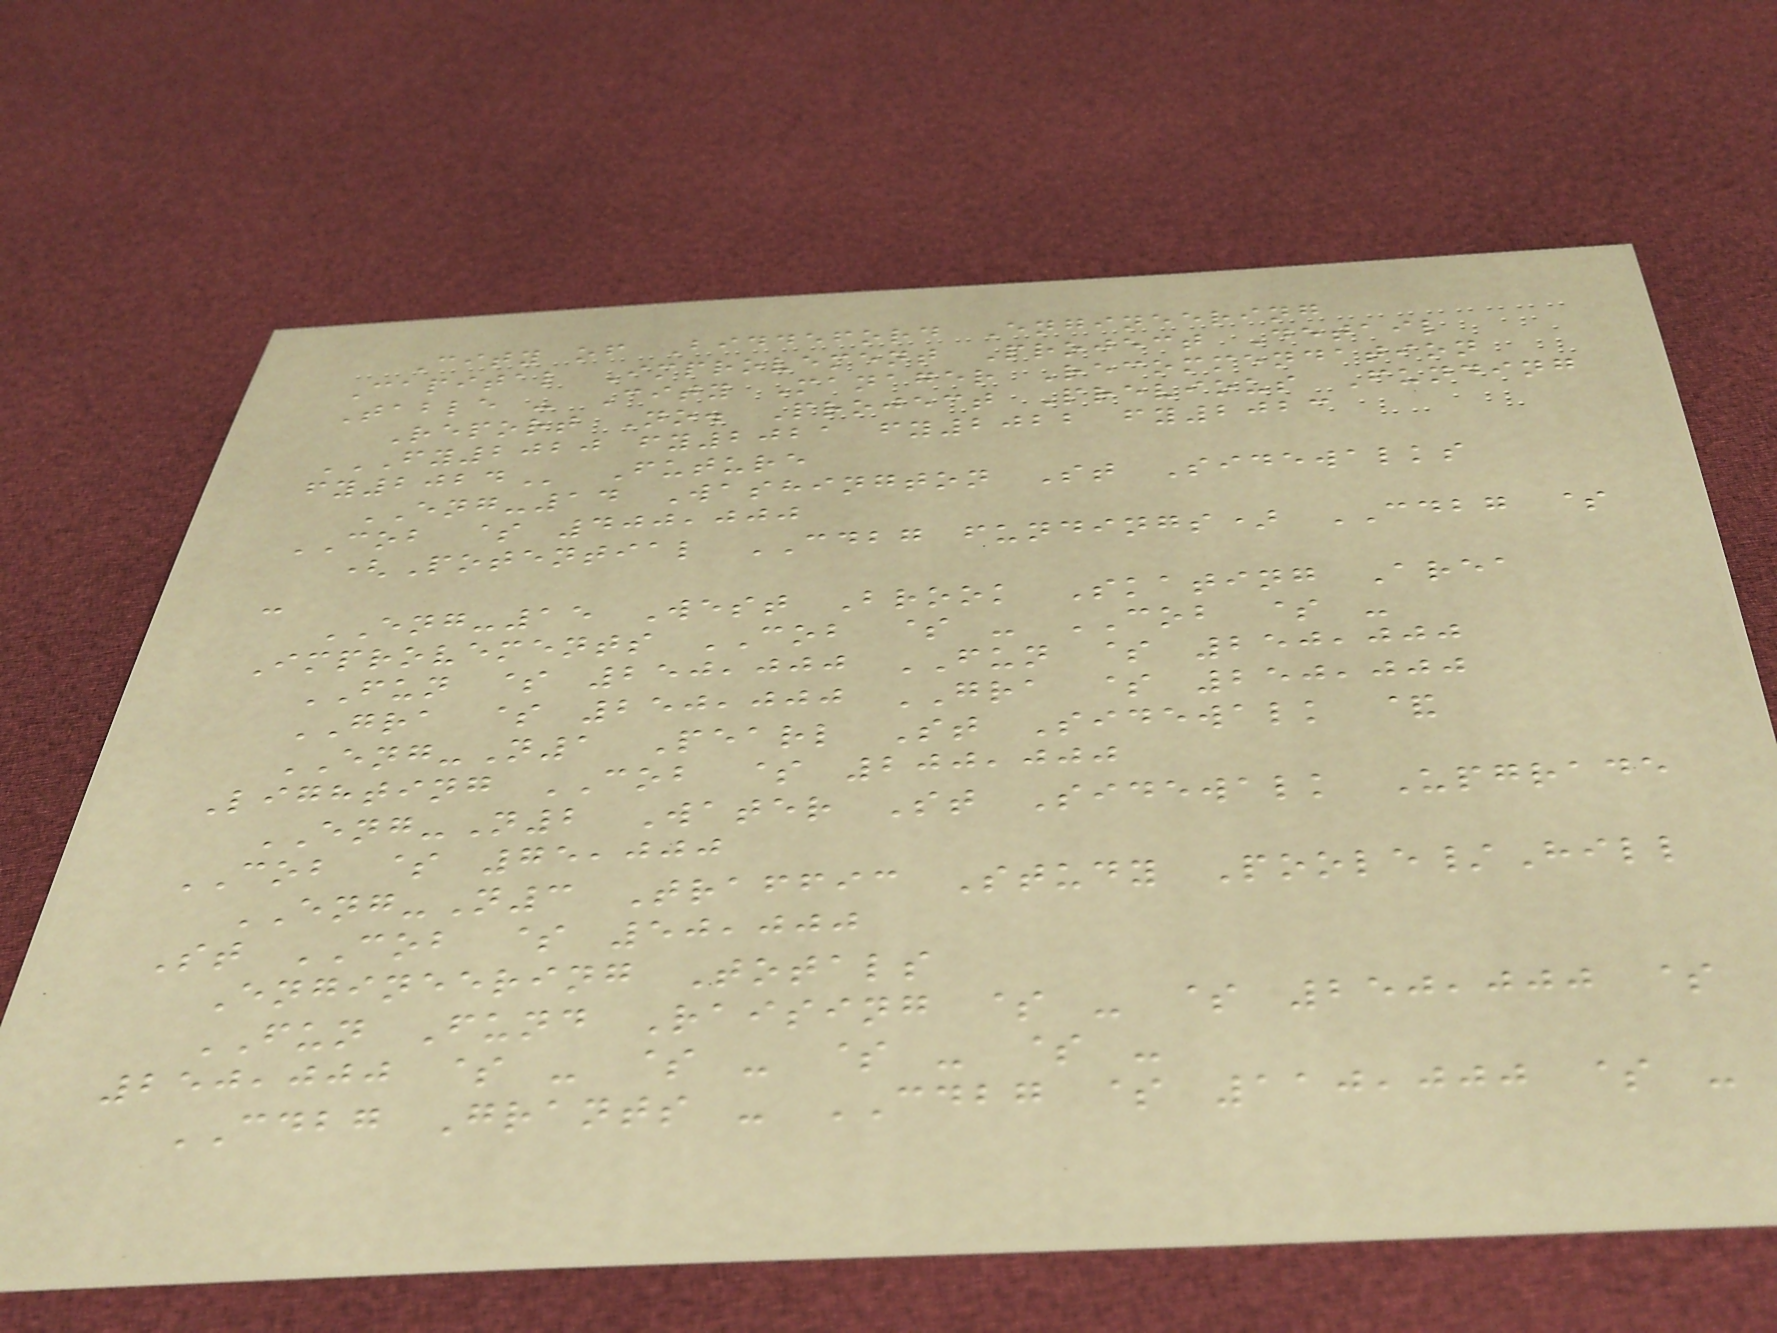City of Biddeford Engineering
Capital Improvement Project Detail
Table - City Manager Recommendation
Report No. Project Previous Funding
FY2020 FY2021 FY2022 FY2023
FY2024 Future
ENG-14 Washington St Sidewalks
COB $ 400,000
(Potential CDBG fundings) CDBG $
-
ENG-15 West Brook Skating Area
Improvements COB $ - COB $ -
FUN $ 250,000 FUN $ 250,000
GRA $ 250,000 GRA $ 250,000
ENG-N1 Pearl St Sidewalk &
Lighting COB $ 200,000
ENG-N2 Water St Sidewalk Upgrade
COB $ 75,000
ENG-N3 Traffic Study Poole/Hill
St COB $ 50,000
Engineering Totals
FUN Fund Raising $ - $ 250,000 $
250,000 $ - $ - $ - $ -
CDBG Grants - CDBG $ 110,000 $ -
